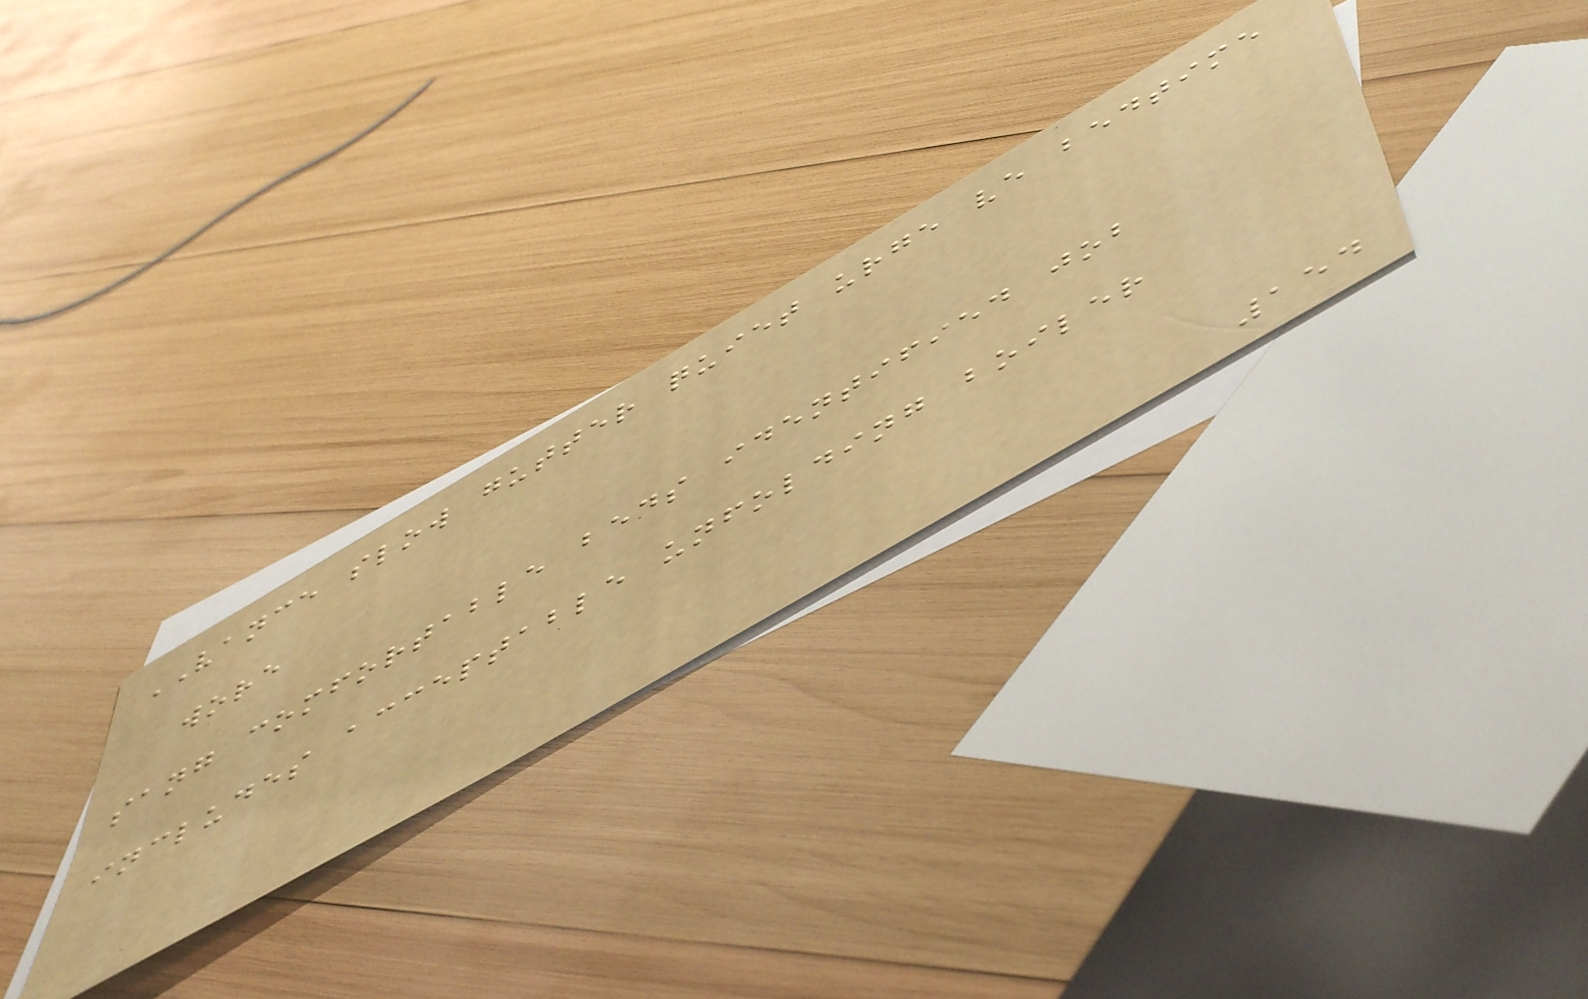VANCE slow gutter quiet urge ve bedtime
wore
sang comfortable beds identified job
includes acceptable unfolding boiler
154
